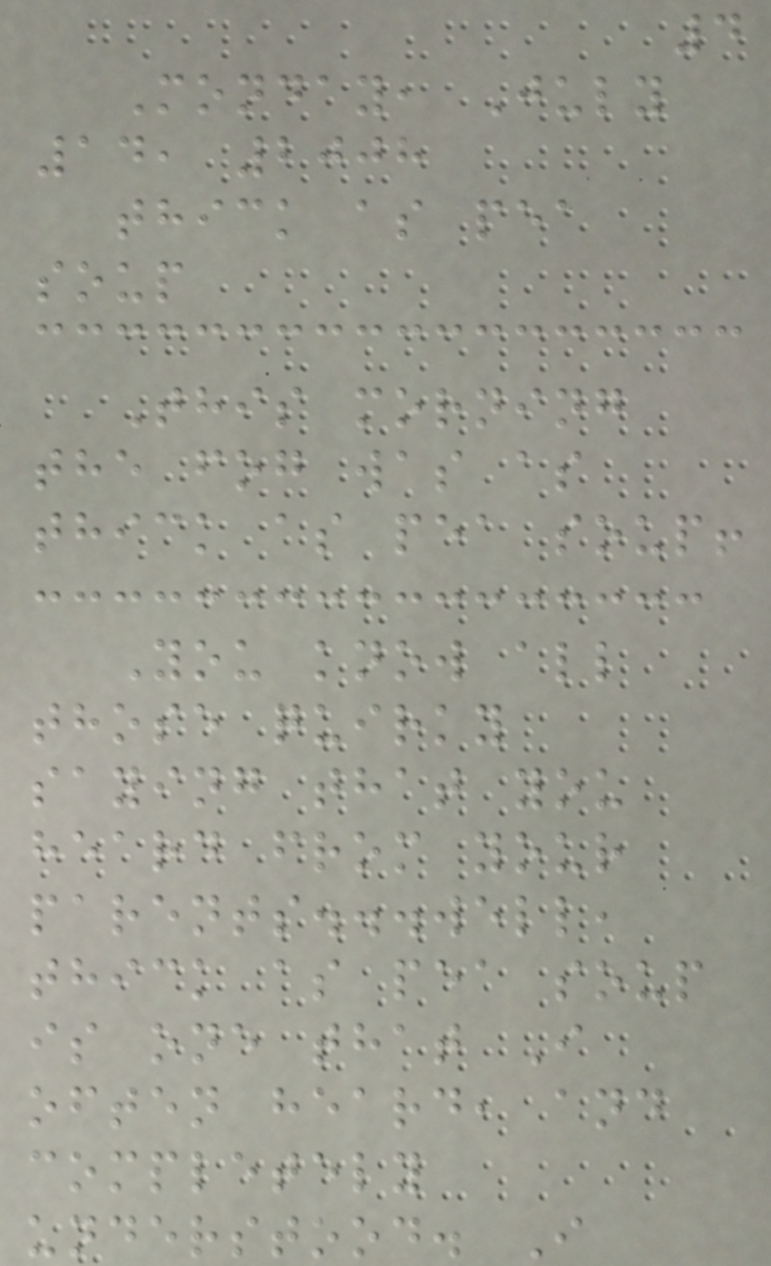4
Monday, July
14, 2008
thick as pea
soup
This morning
the fog was as
thick as pea soup!
You know all
those quirky
saying that you
heard from your
parents...well,
thick as pea soup
is one that I
often heard, and
completely
understood. I
